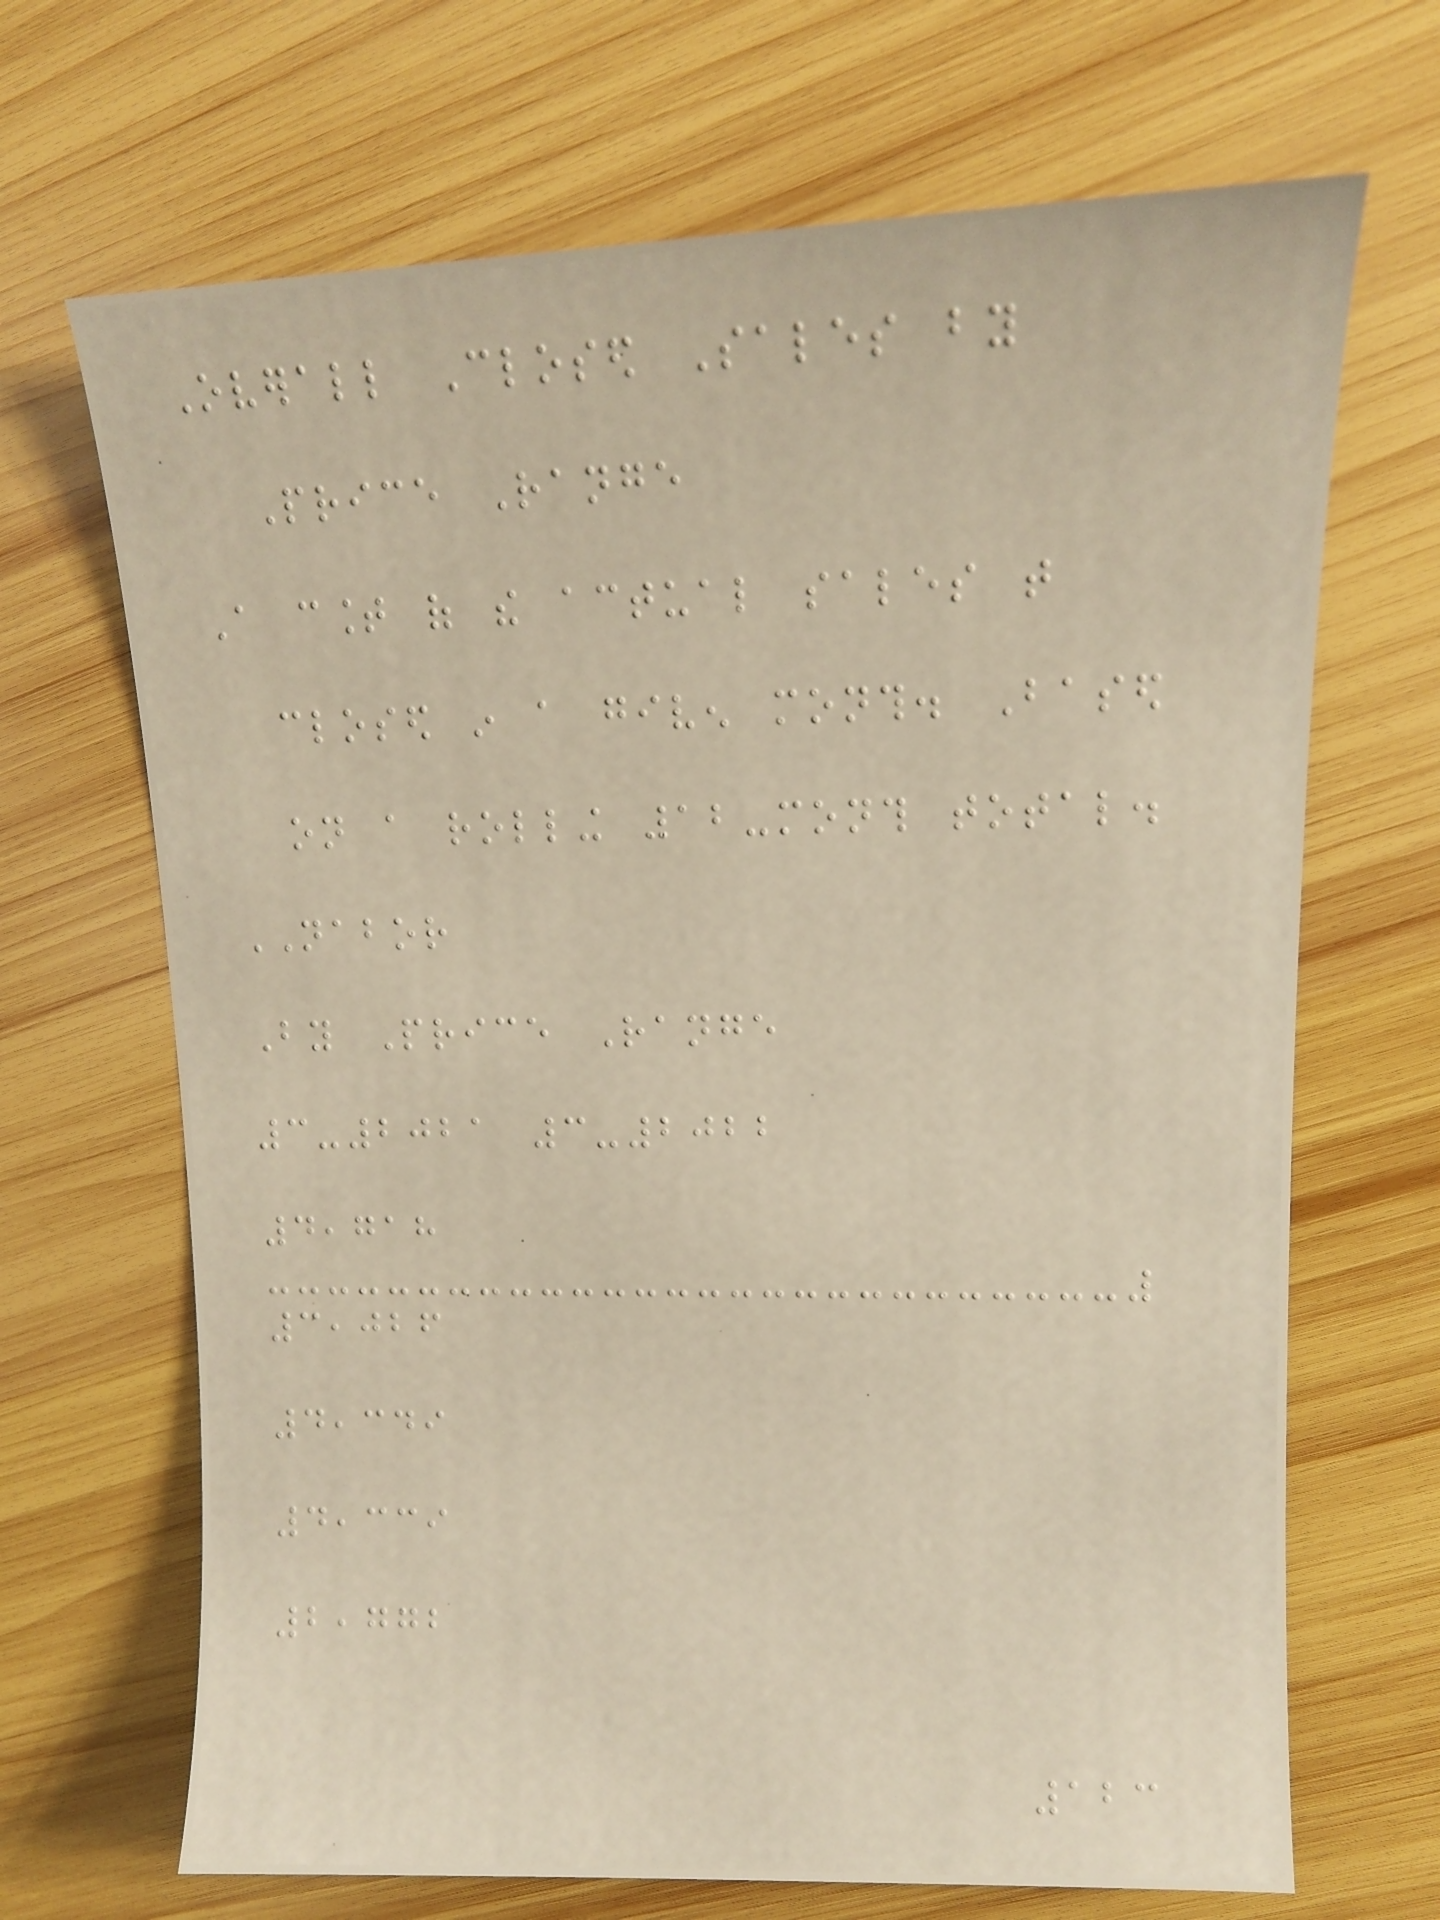Overall Closed Sales by
Price Range
A count of the actual sales that
closed in a given month. Based
on a rolling 12-month total.
NABOR
By Price Range
3-2021 3-2022
4,718
3,026
4,349
4,339
2,772
123
